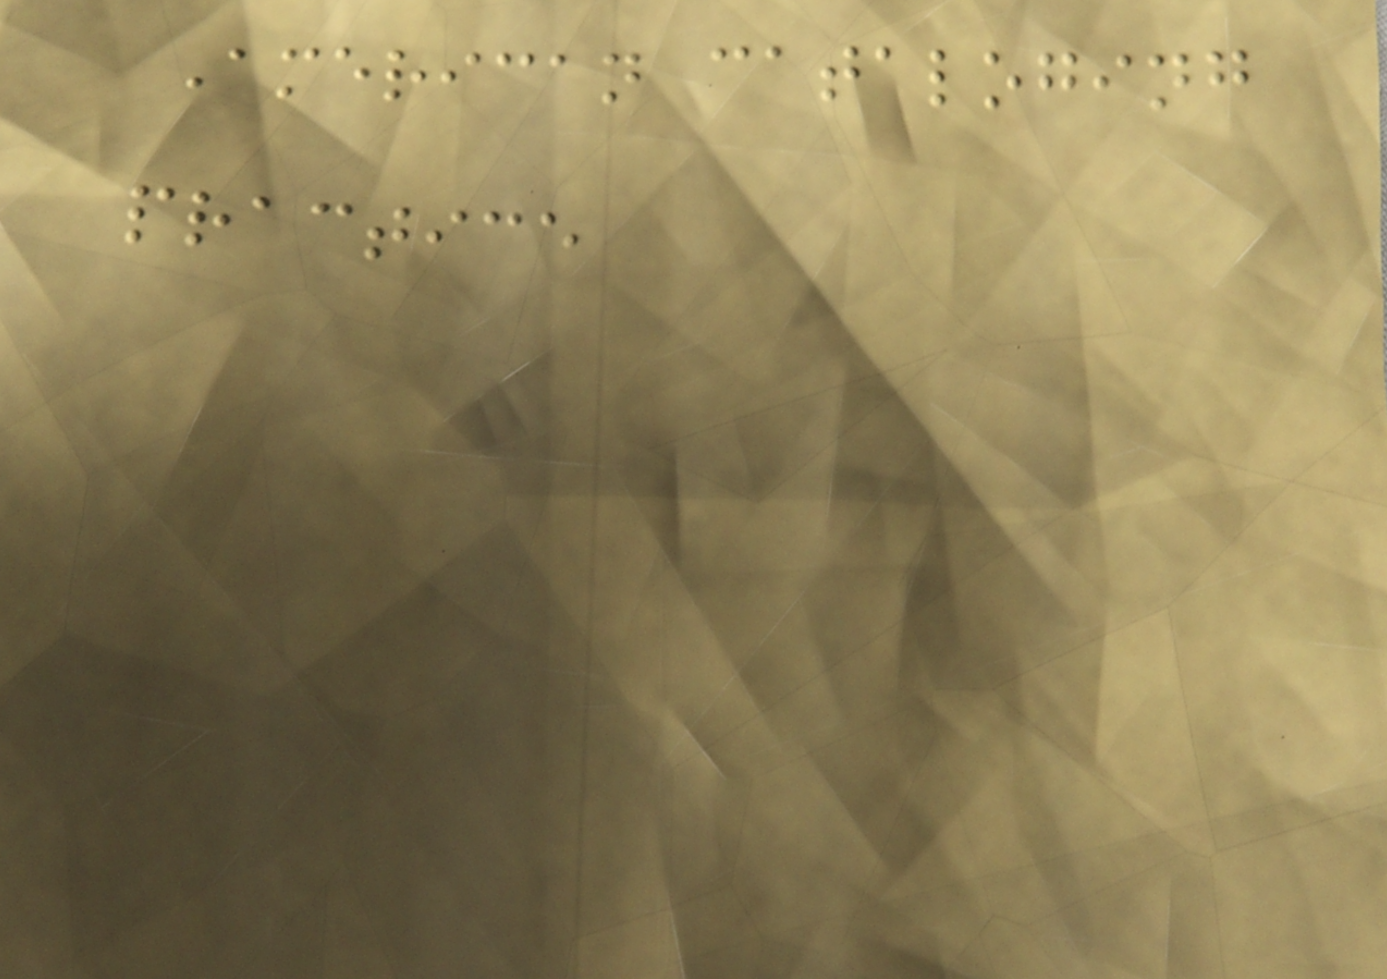American cataloging
practice
